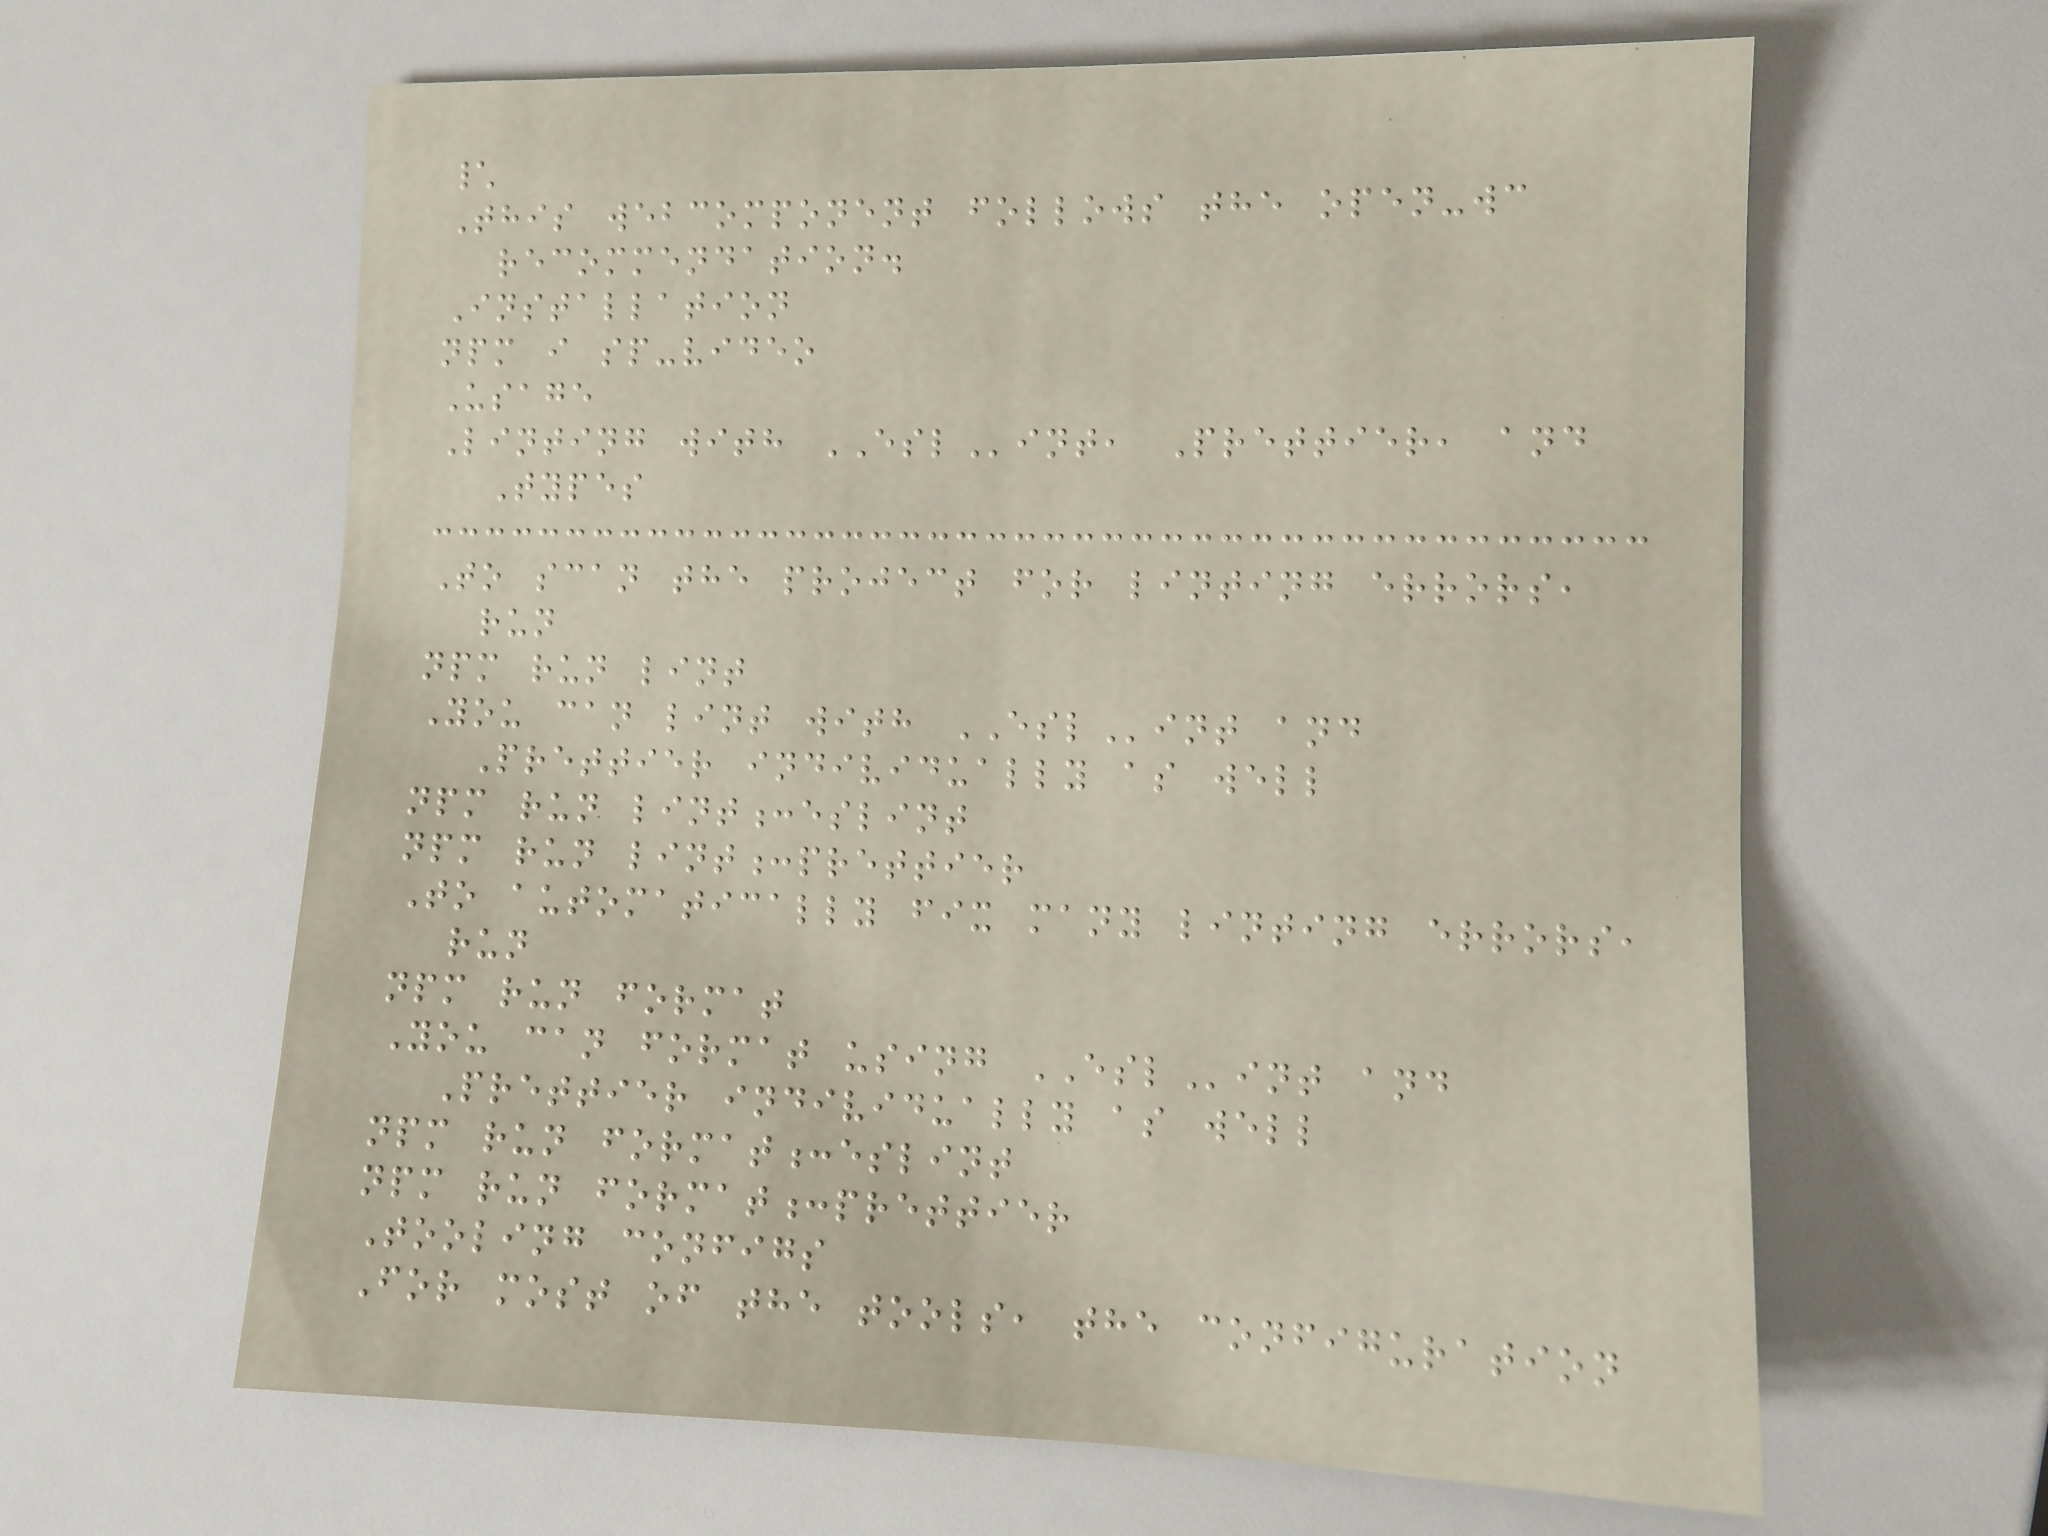\
This webcomponent follows the open-wc
recommendation.
Installation
npm i sp-video
Usage
Linting with ESLint, Prettier, and
Types
To scan the project for linting errors,
run
npm run lint
You can lint with ESLint and
Prettier individually as well
npm run lint:eslint
npm run lint:prettier
To automatically fix many linting errors,
run
npm run format
You can format using ESLint and
Prettier individually as well
npm run format:eslint
npm run format:prettier
Tooling configs
For most of the tools, the configuration
